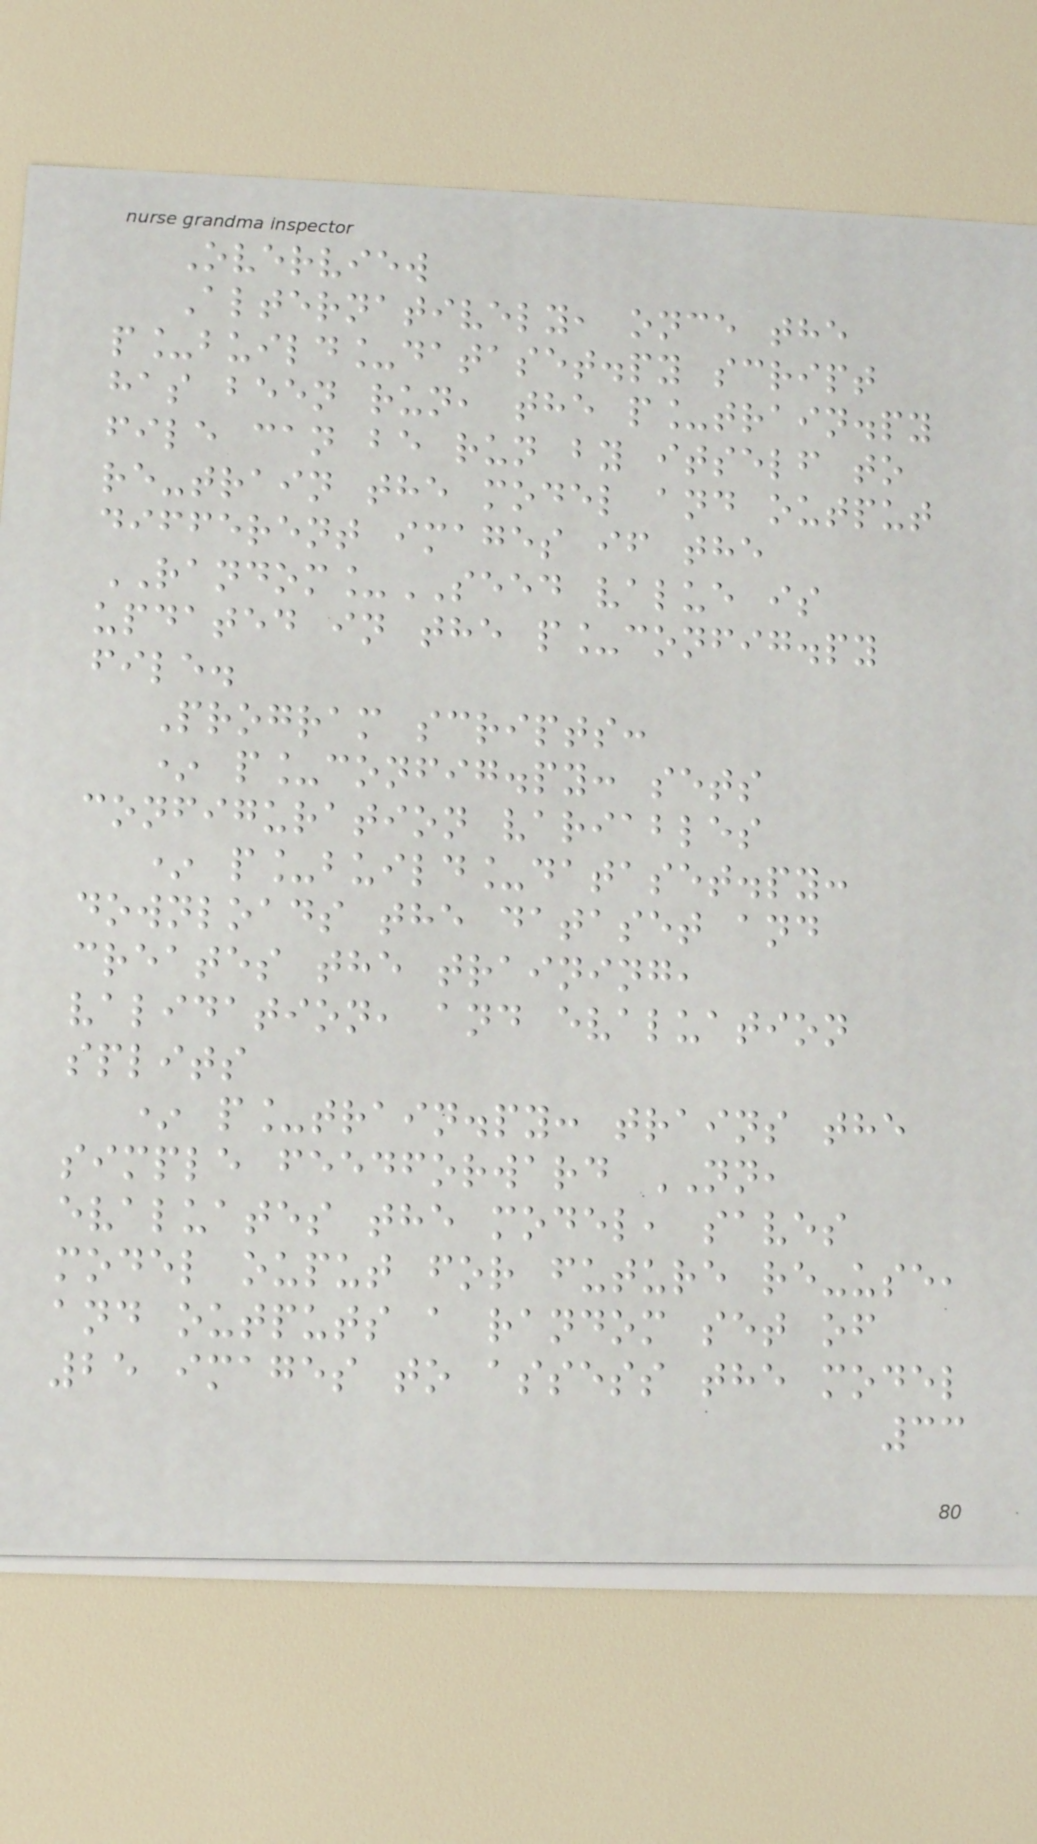Overview
Alternatively, once the
p_build_dataset.py script
has been run, the p_train.py
file can be run by itself to
re-train the model and output
different images if the
RANDOM_SEED value is
updated in the p_config.py
file.
Program scripts:
* p_config.py: sets
configuration variables
* p_build_dataset.py:
downloads the dataset and
creates the training,
validation, and evaluation
splits
* p_train.py: trains the
simple feedforward NN,
evaluates the model, saves
model ouput for future re-use,
and outputs a random set of
25 images to assess the model
33
